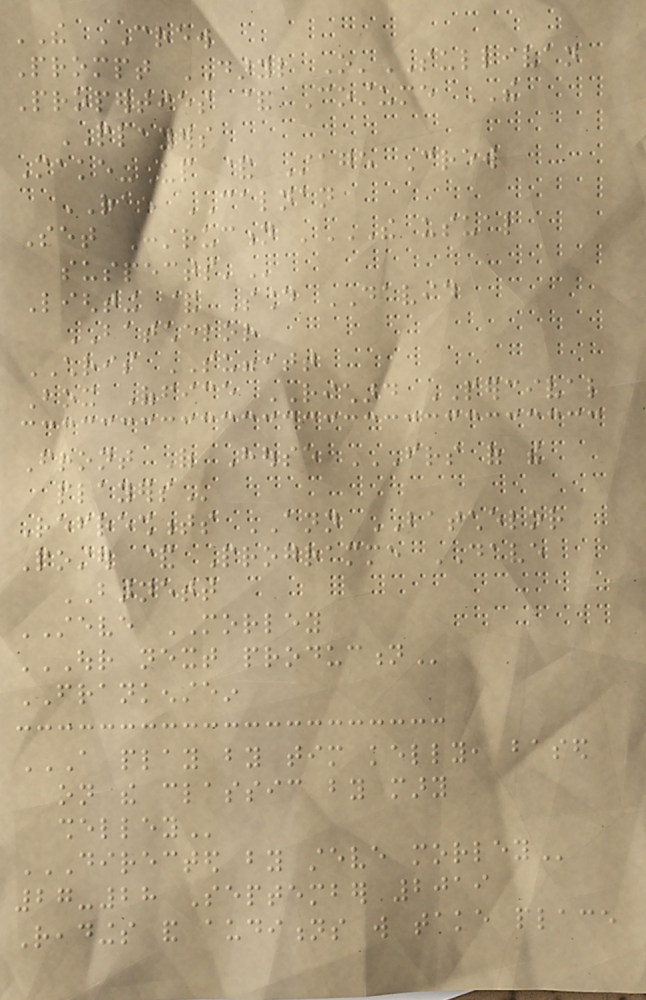THE CREW
Prompt DARYL O'SULLIVAN
Properties & Costume THE
PLAYERS
Make-Up & Stage Crew
RAE CALNAN
Set Construction 'THE USUAL
SUSPECTS'
Lighting & Sound DAVID
BATCHELOR
CHRIS SUGGITT
Box Office RICHARD PERCIVAL
Front Of House FRIENDS OF THE
PLAYERS
Refreshments ANN BATCHELOR
Poster & Programme DAVE
BARNETT
STEVE MORLEY
OUR NEXT PRODUCTION
FRANKENSTEIN
A PLAY BY TIM KELLY, BASED
ON THE CLASSIC BY MARY
SHELLEY
DIRECTED BY STEVE MORLEY
27-28 September 2019
Readings and auditions will take place
